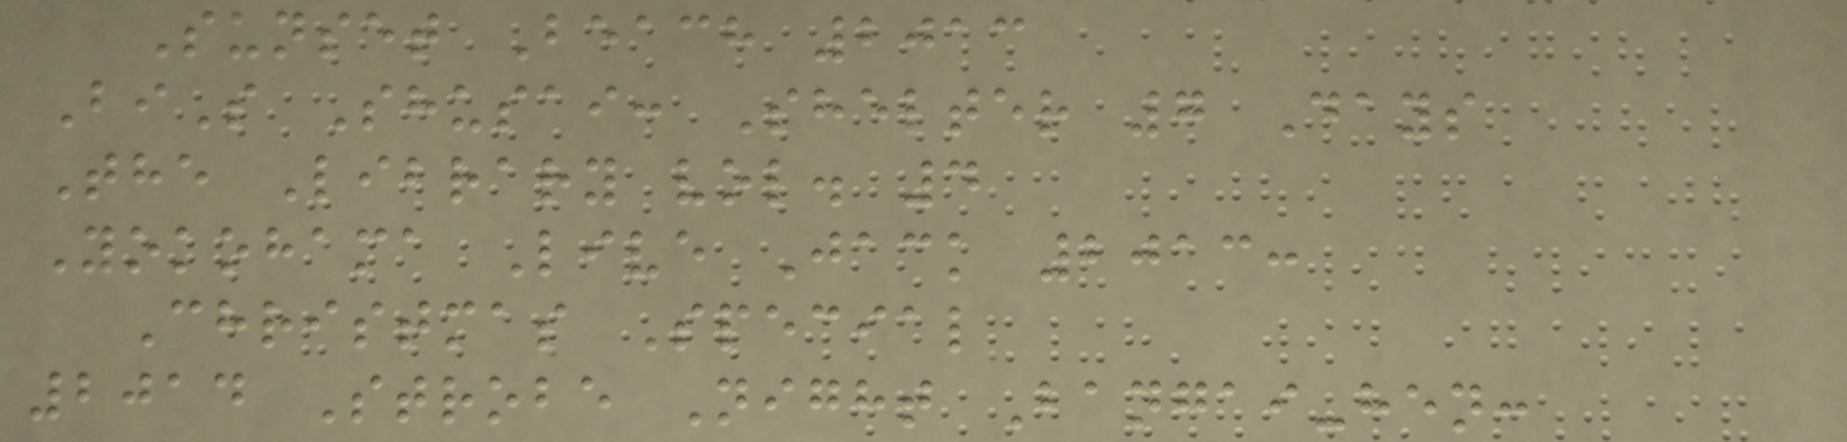Sunset Beach 2013
BiS Shusai: Shelter 7 Days
The Library vol. 4
Yokohama Live Jack 2013:
Christmas Special
2014 Strobe Night Bangai-hen:
